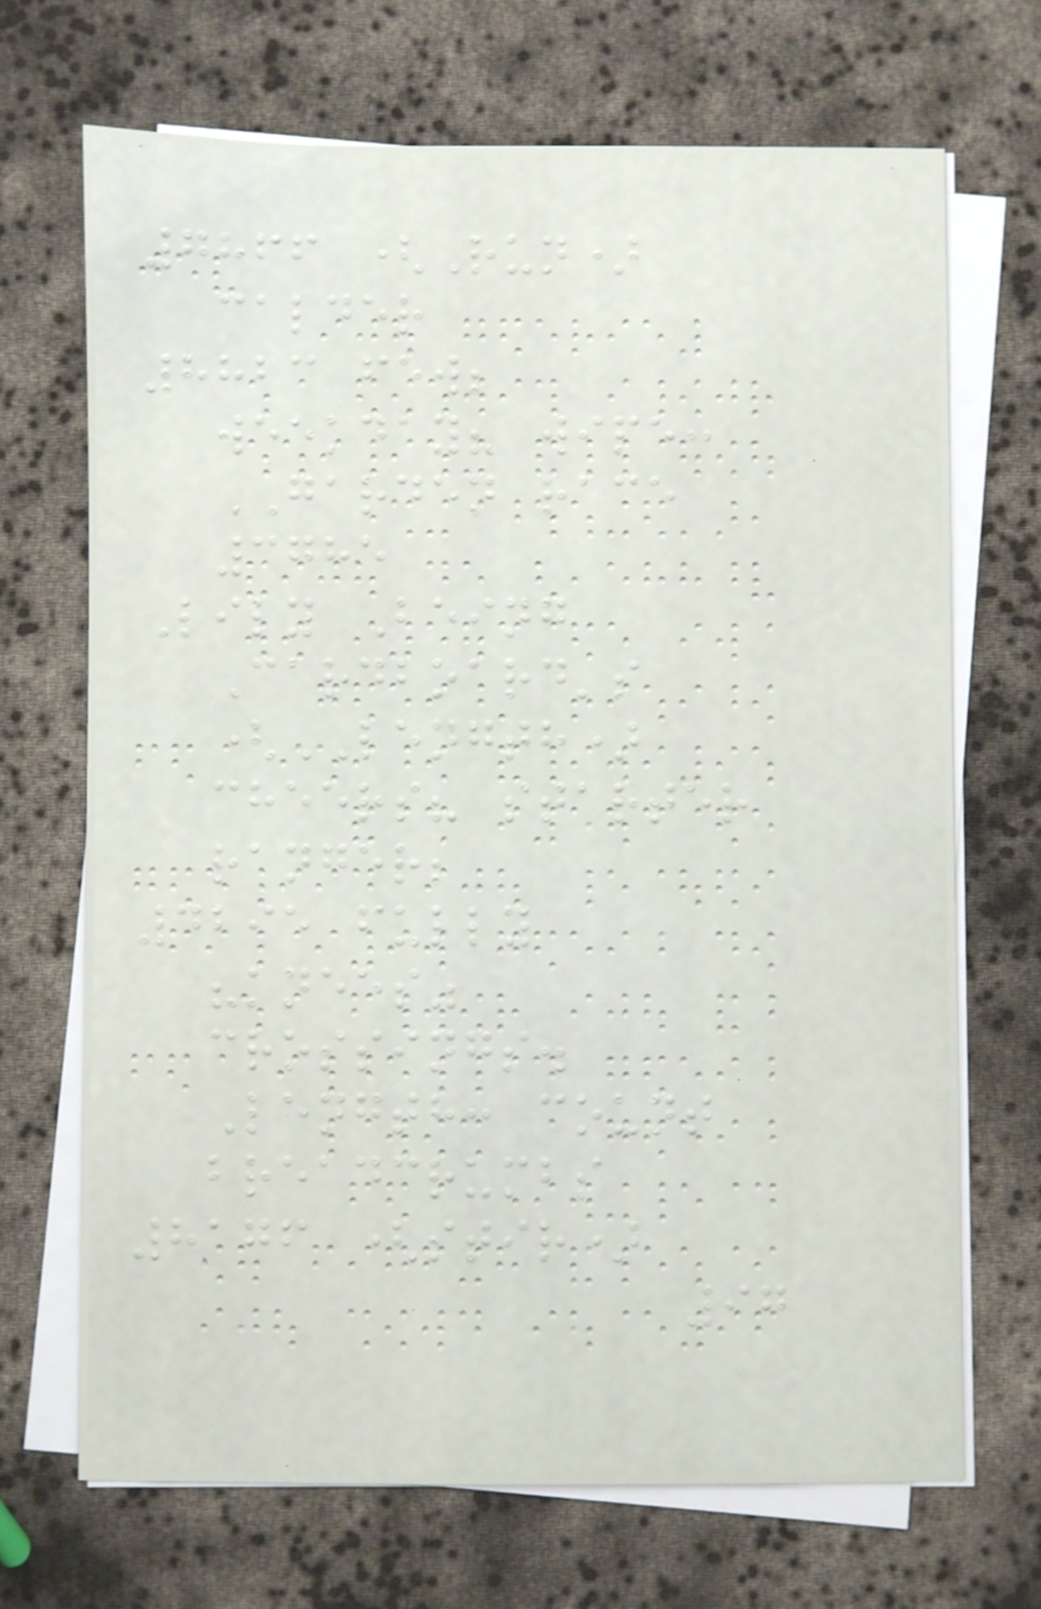7866 (Run)
calder
8823 few;
weekday? wipe:
GARDEN race
3785
Lily Being
Cardboard's
(LENGTH)
cheers? starter
ranger;
4295 fully
"knees"
crossings.
Length: count
breadcrumbs
8176 (stir)
97
